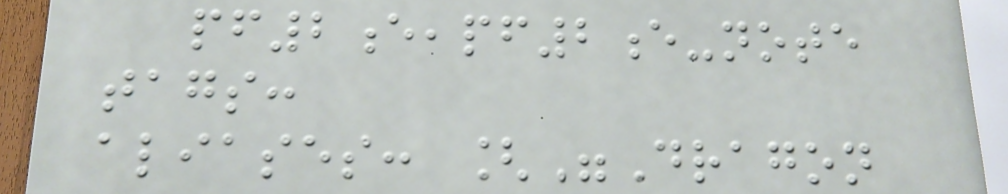pf2e,pf2e-note
tags:
aliases: ["Dragon
